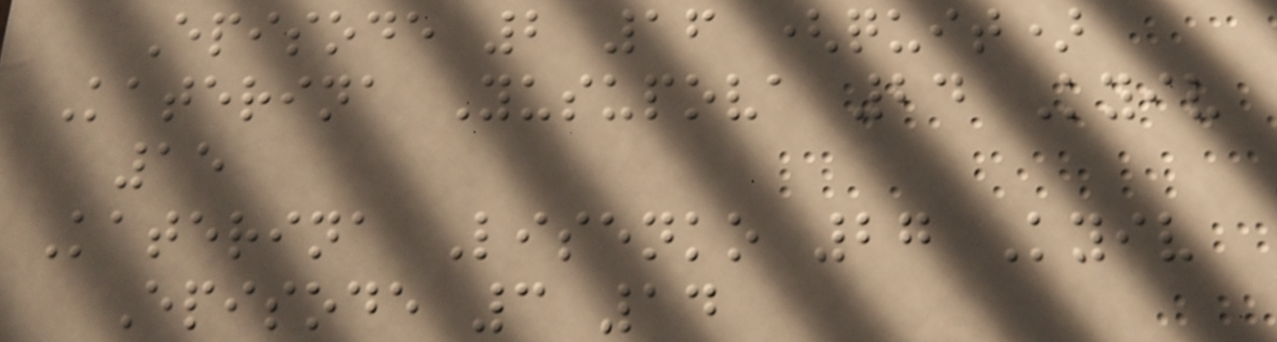Episode 2 16 (quit)
Katerina Yusupova 24 Kyiv
15
Katerina Lisenko 27 Kyiv
Episode 3 14
